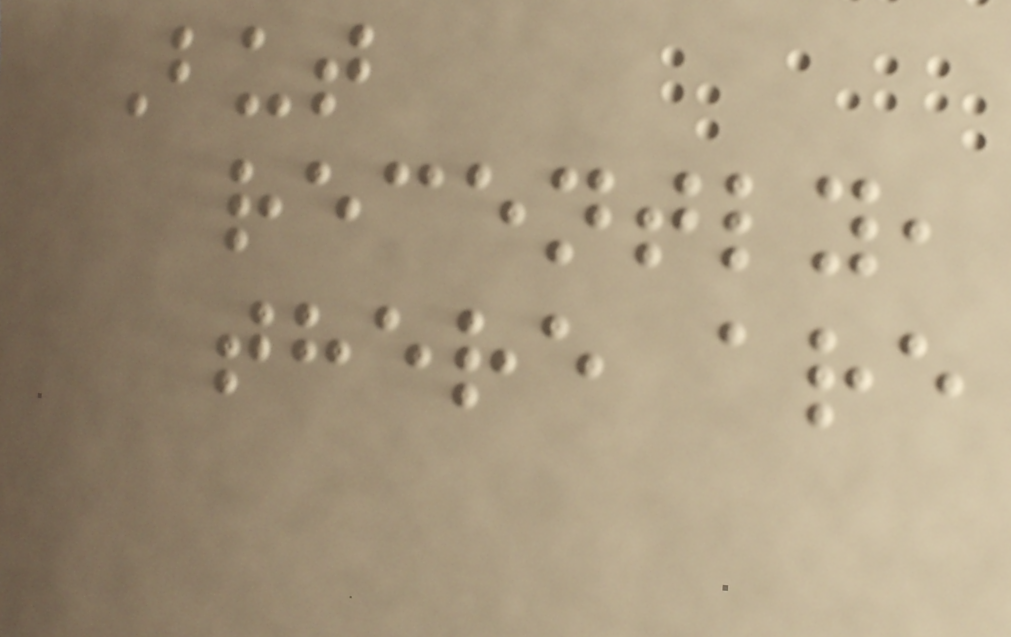But
recently,
there are
